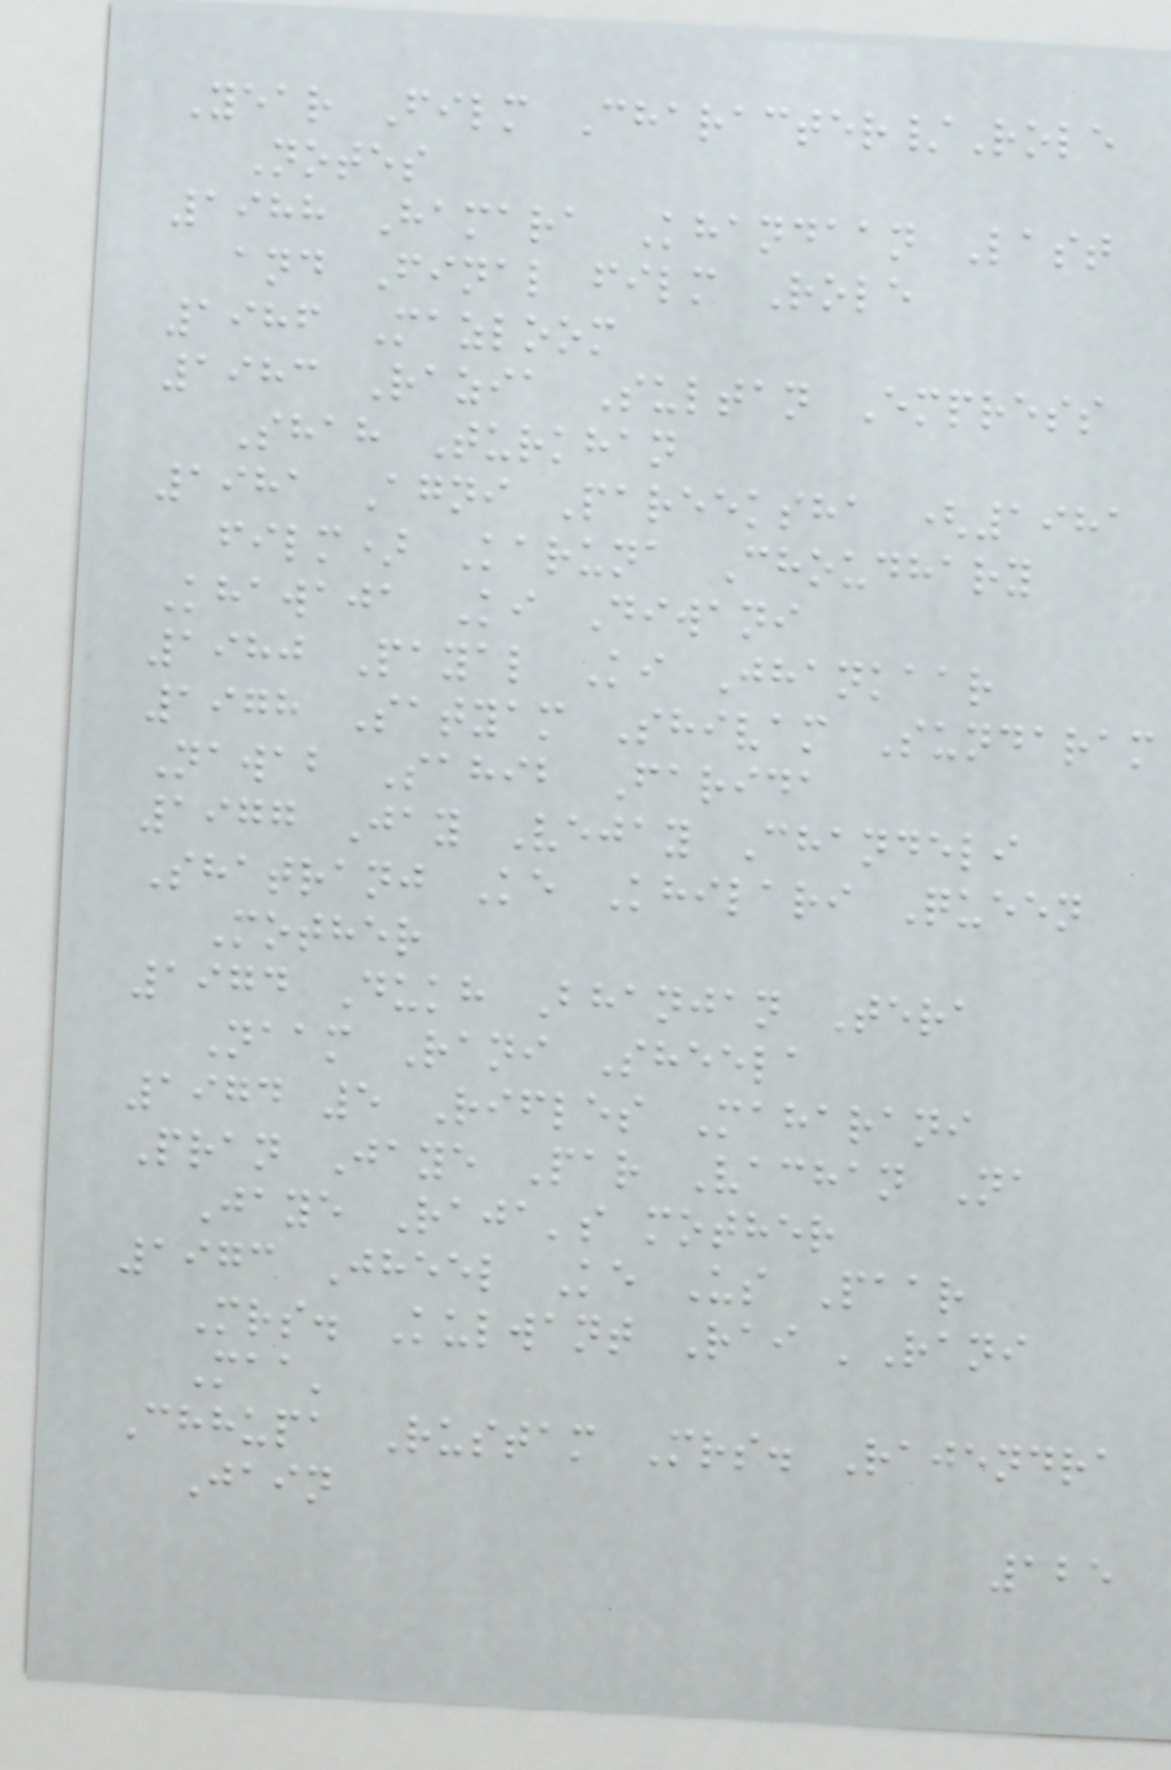Year Film Character/Role
Notes
1988 Hamara Khandaan Last
and Final film Role
1986 Mazloom
1983 Razia Sultan Empress
Shah Turkhan
1981 Agni Pareeksha (1981
film) Karuna Choudhary
Khawaja Ki Diwani
1980 Payal Ki Jhankaar
1978 Satyam Shivam Sundaram
Nawab Sahib Farida
1977 Jay Vejay Chandeli
Shatranj Ke Khilari Queen
Mother
1974 Dukh Bhanjan Tera
Naam Rani Sheela
1974 5 Rifles Maharani
Pran Jaye Par Vachan Na
Jaye Raja's mother
1973 Jheel Ke Us Paar
Mrs. Kulwant Rai 'Rani
Maa'
Chhupa Rustam Mrs. Rajendra
Jain
125
